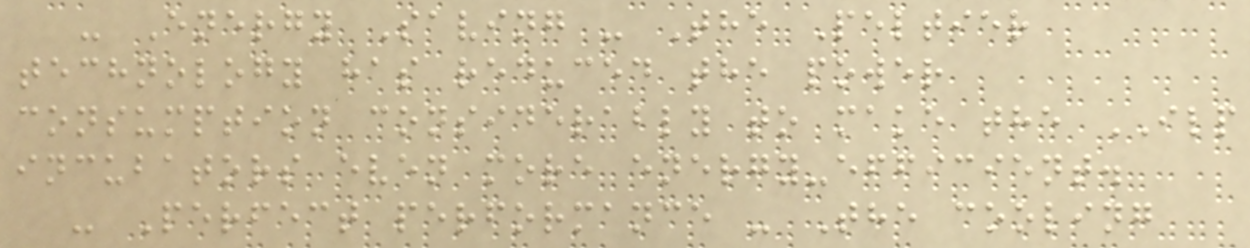- Energy Saving - The Peltier
technology has reduced the power
consumption considerably to make the ILP
incubators even more energy-efficient.
- Perfect performance - The cooling
